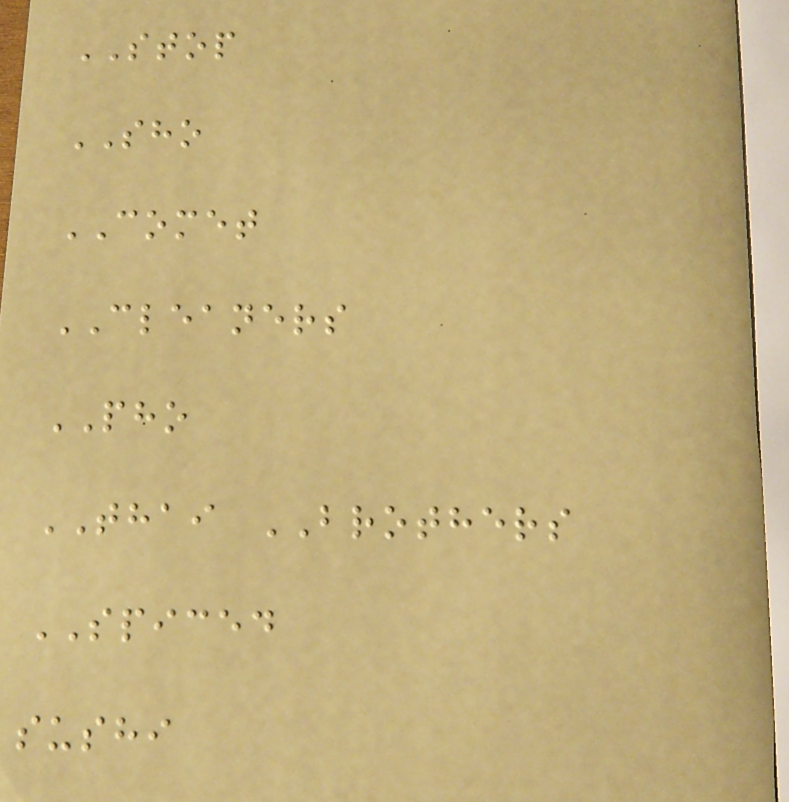STOP
SHO
COMET
CLEANERS
PHO
THAI BROTHERS
SPICED
sushi
